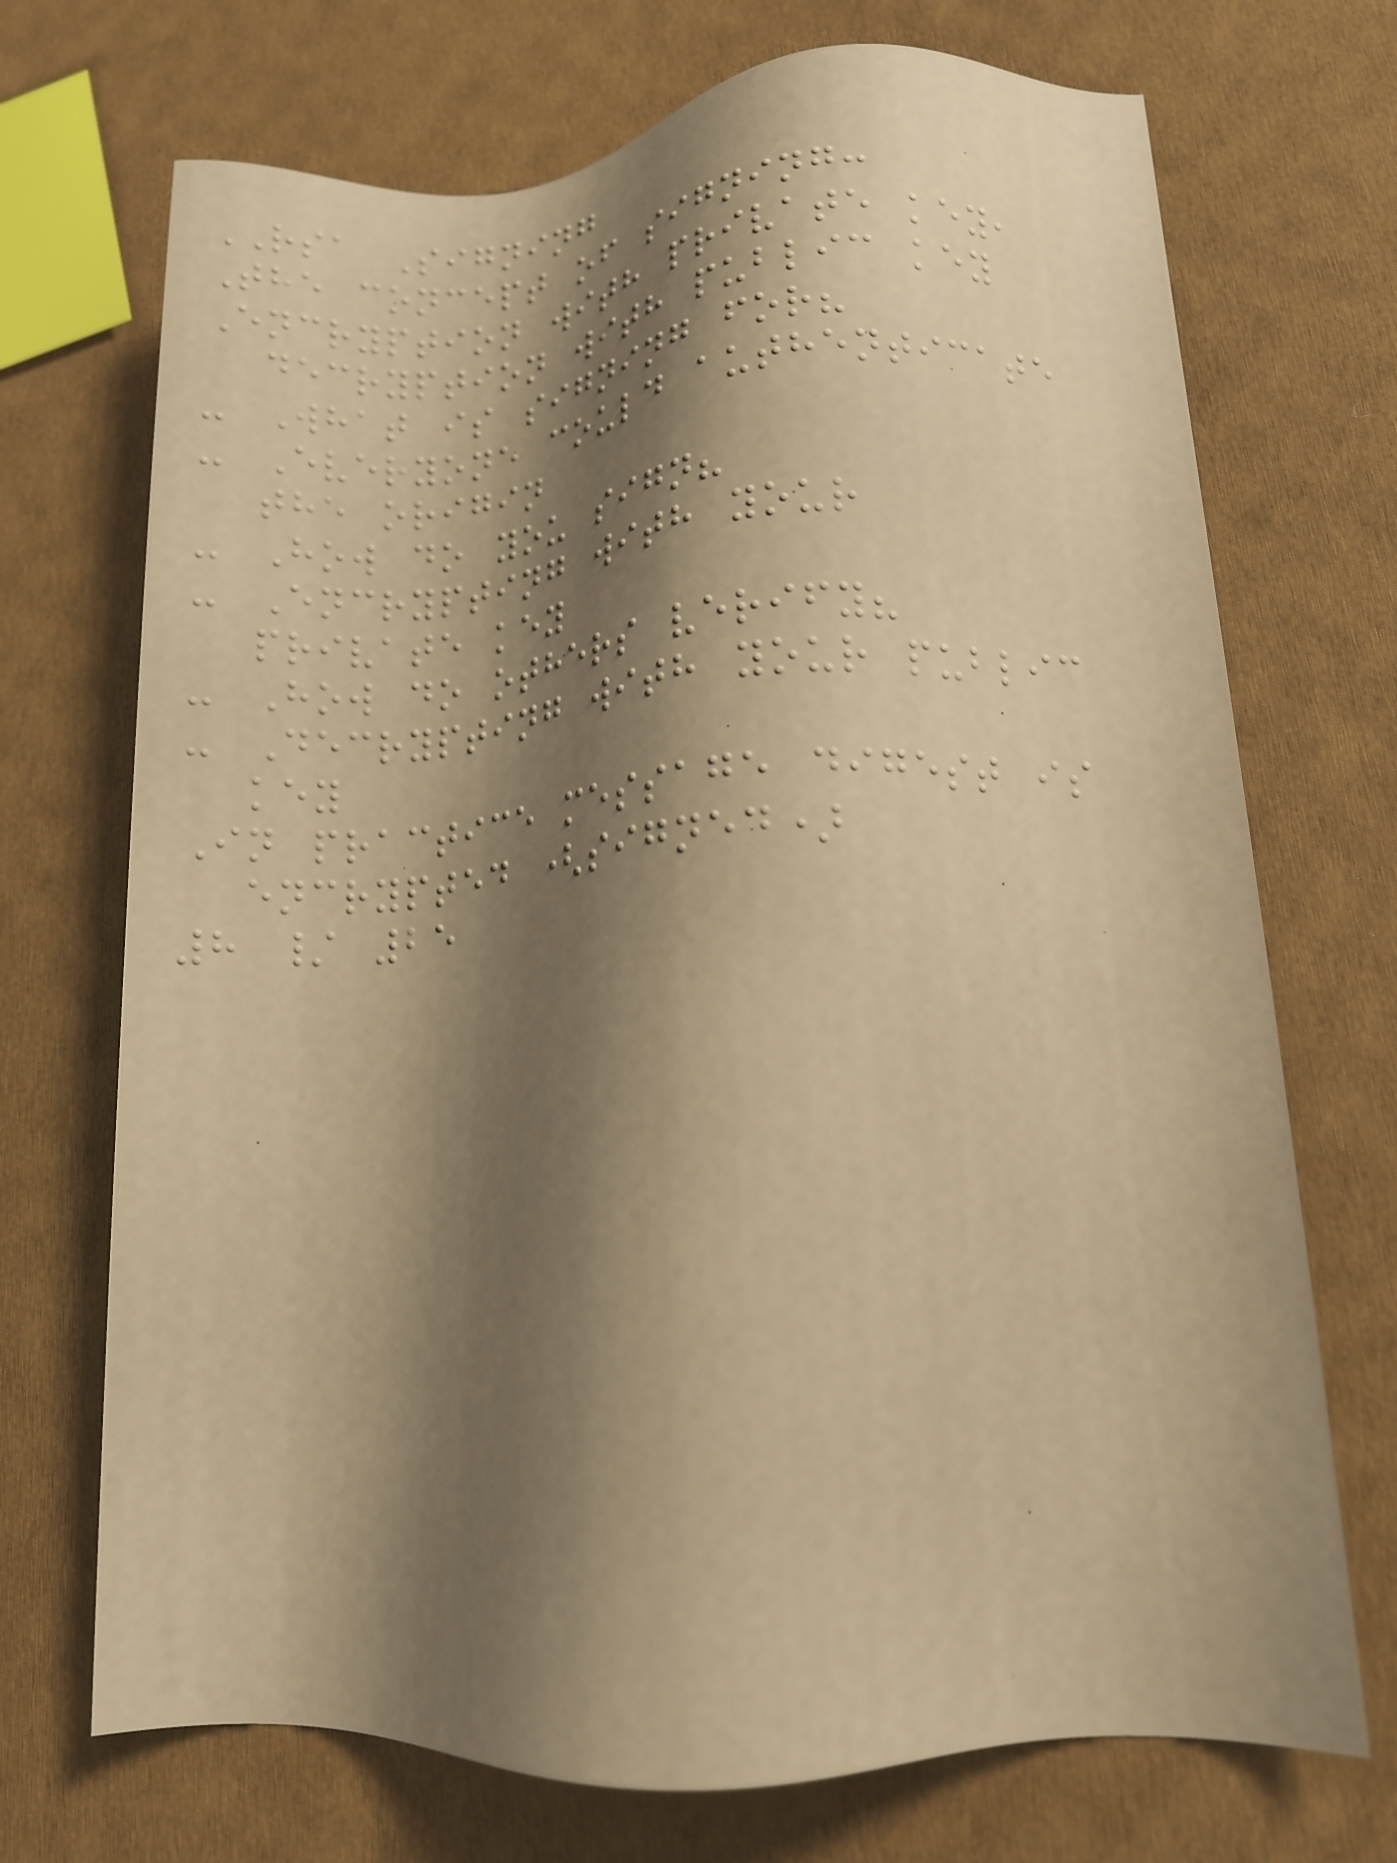RSA Signing
The concept of signing:
Encryption with private key,
decryption with public key
- What is signing for?
- Everyone could authenticate
the origin
- How do you sign?
- Encrypting with your
private key
- How do others verify?
- Decrypting with your public
key
In practice message digest is
encrypted (signed)
8 / 25
